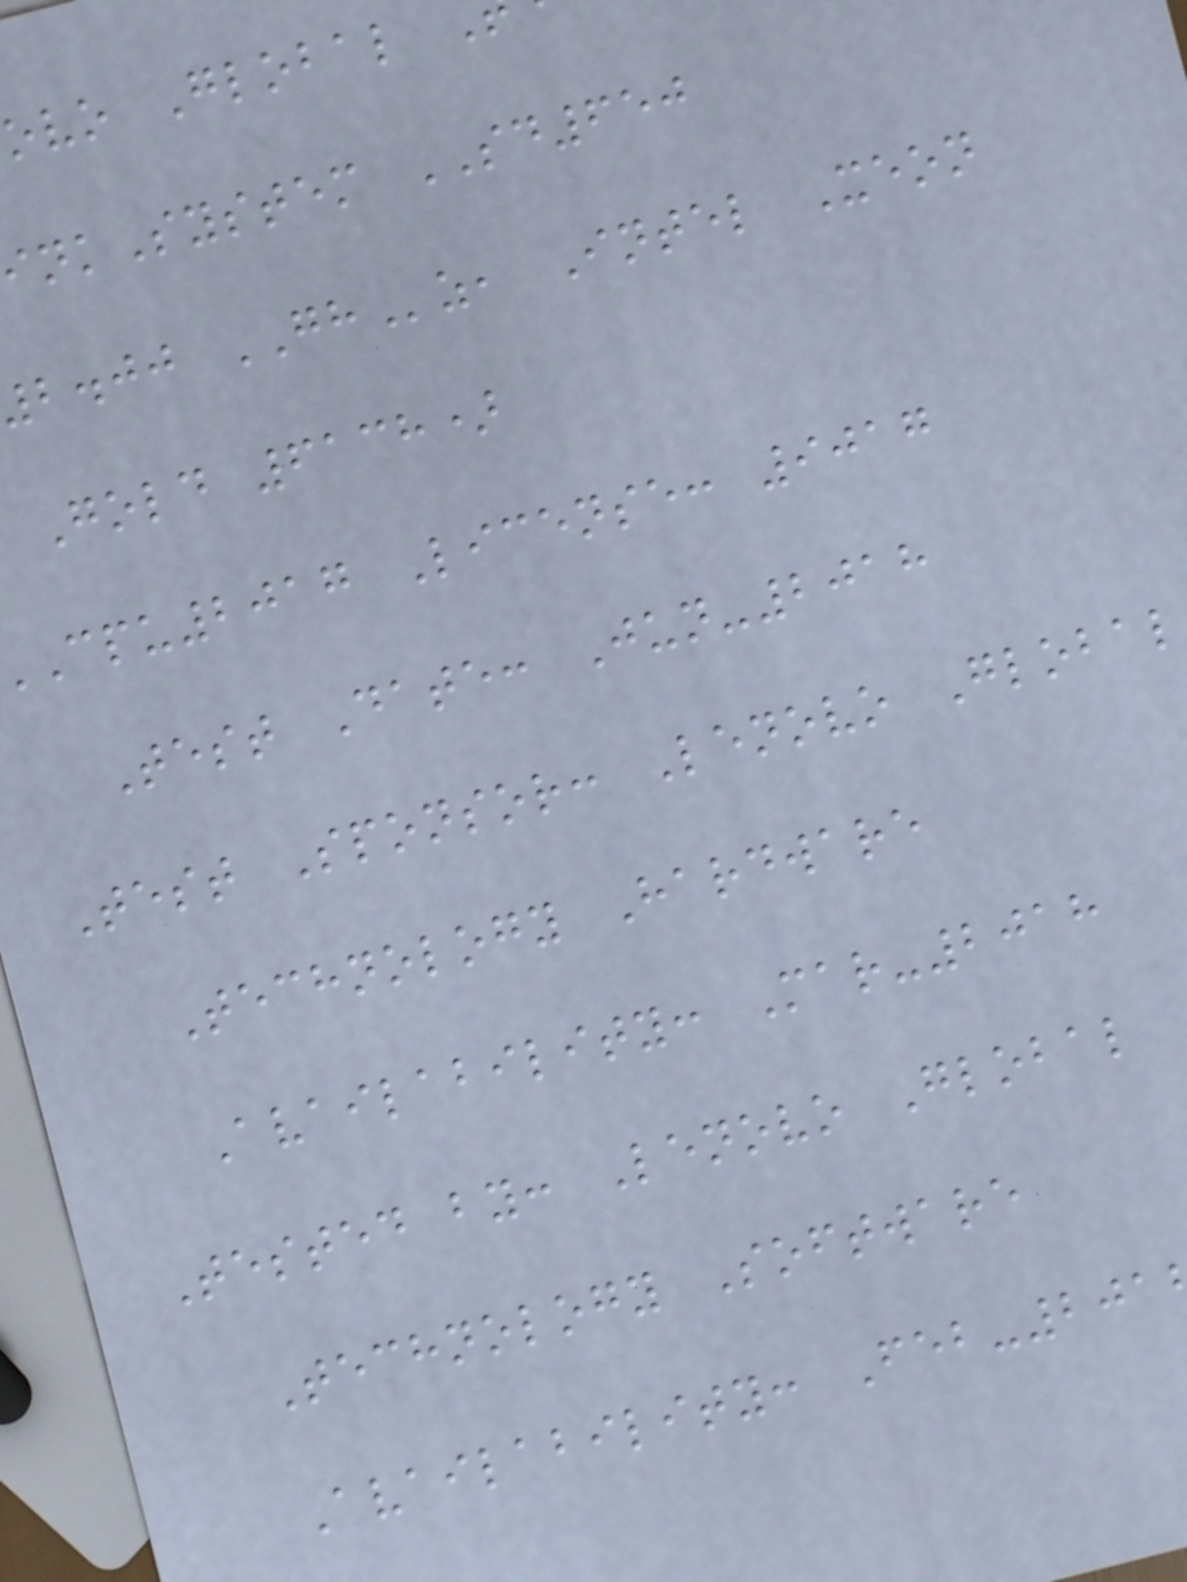ovo Global
nkSystem SD650
b.jj GHz, Intel Xeon
Gold 6138)
cpu2017 License: 9017
Test Date: Jun-2018
Test Sponsor: Lenovo Global
Technology Hardware
Availability: Mar-2018
Tested by: Lenovo Global
Technology Software
Availability: Feb-201
